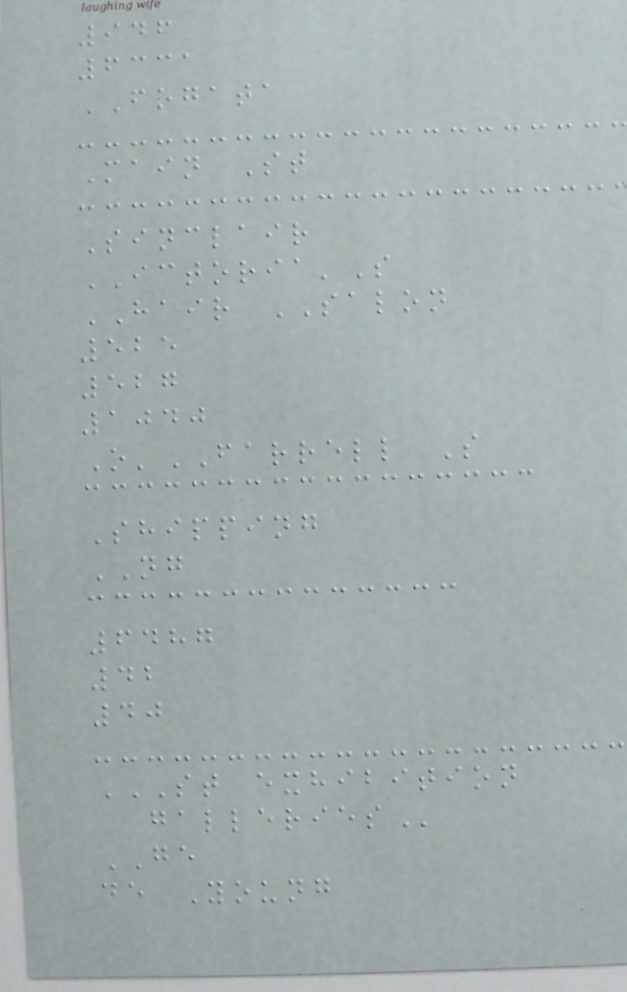946
6331
FOGATA
Main St
Sinclair
ICTORIA'S
HAIR SALON
525
527
1040
O'FARRELL S
Shipping
NG
6487
42
40
ST EXHIBITION
GALLERIES
GE
de Young
